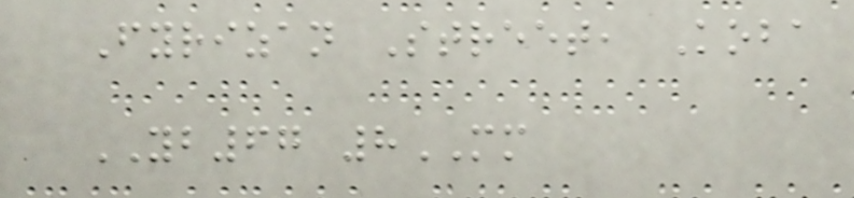Fyrizan Street, Koba
YB67 8MM
